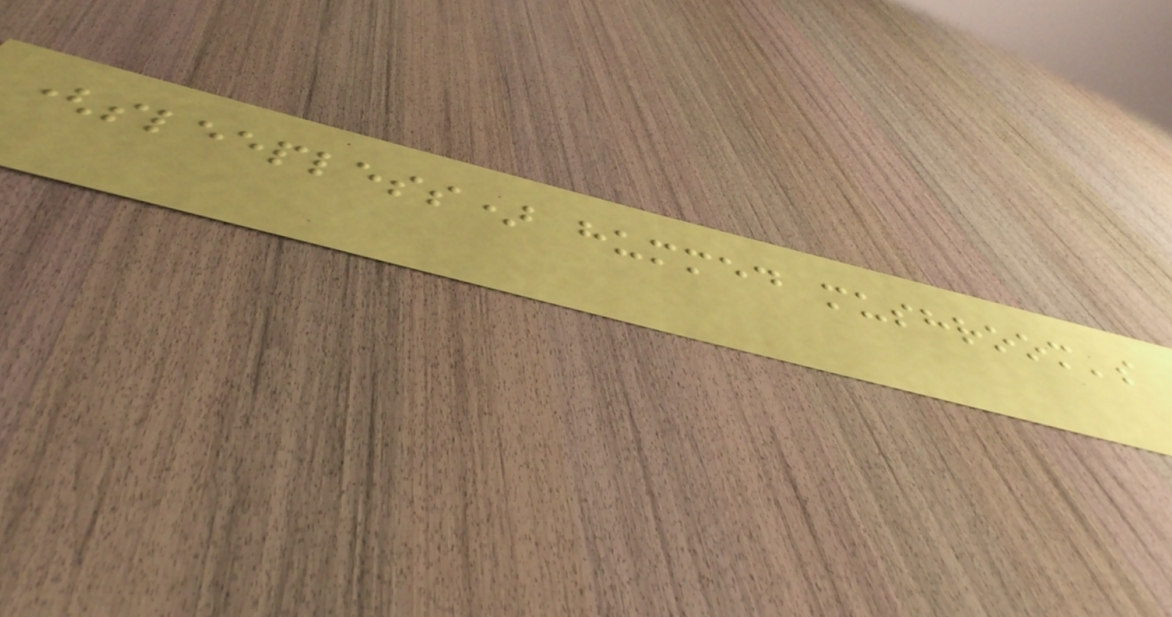(sleepless) hummed mushroom's
